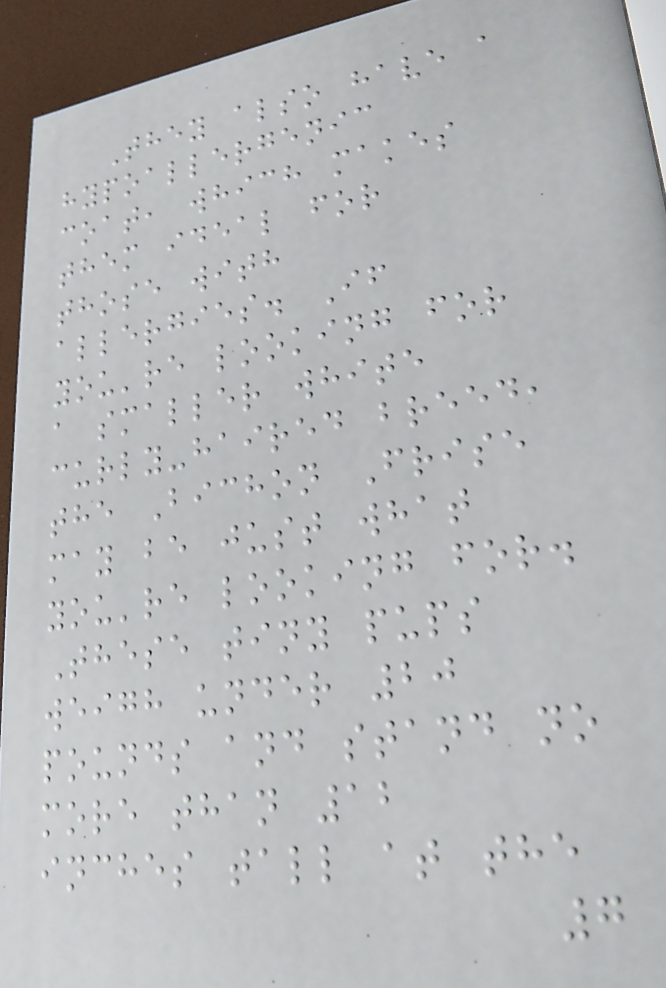They also have a
hypoallergenic
coat, which makes
them ideal for
those with
allergies. If
you're looking for
a smaller white
curly-haired breed,
the Bichon Frise
may be just what
you're looking for.
These tiny pups
weigh under 20
pounds and stand no
more than 12
inches tall at the
7
